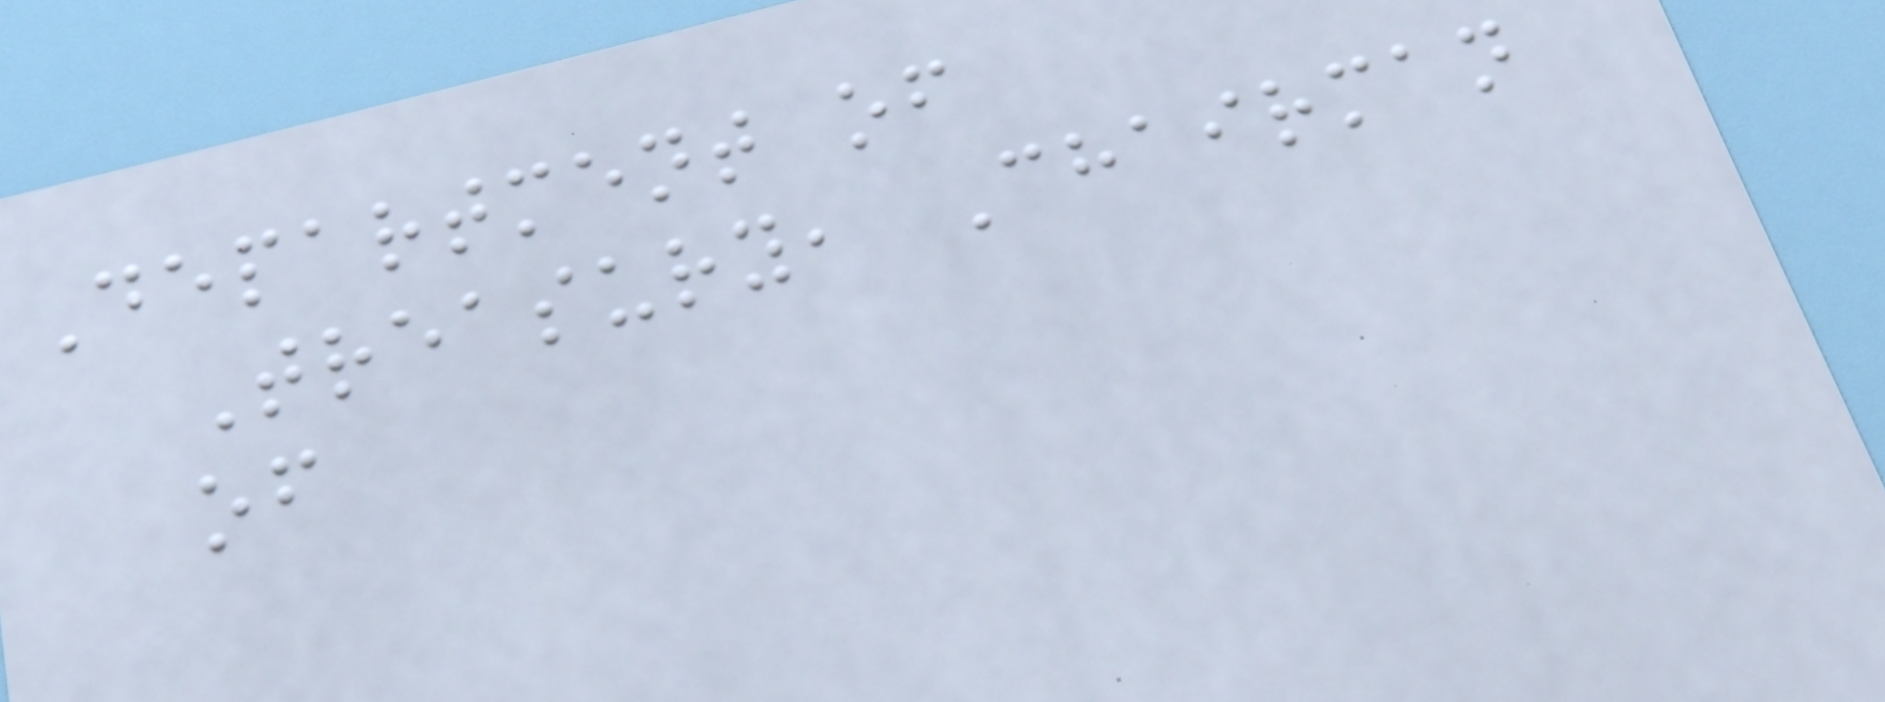Department of
Treasury, Chairman
of
